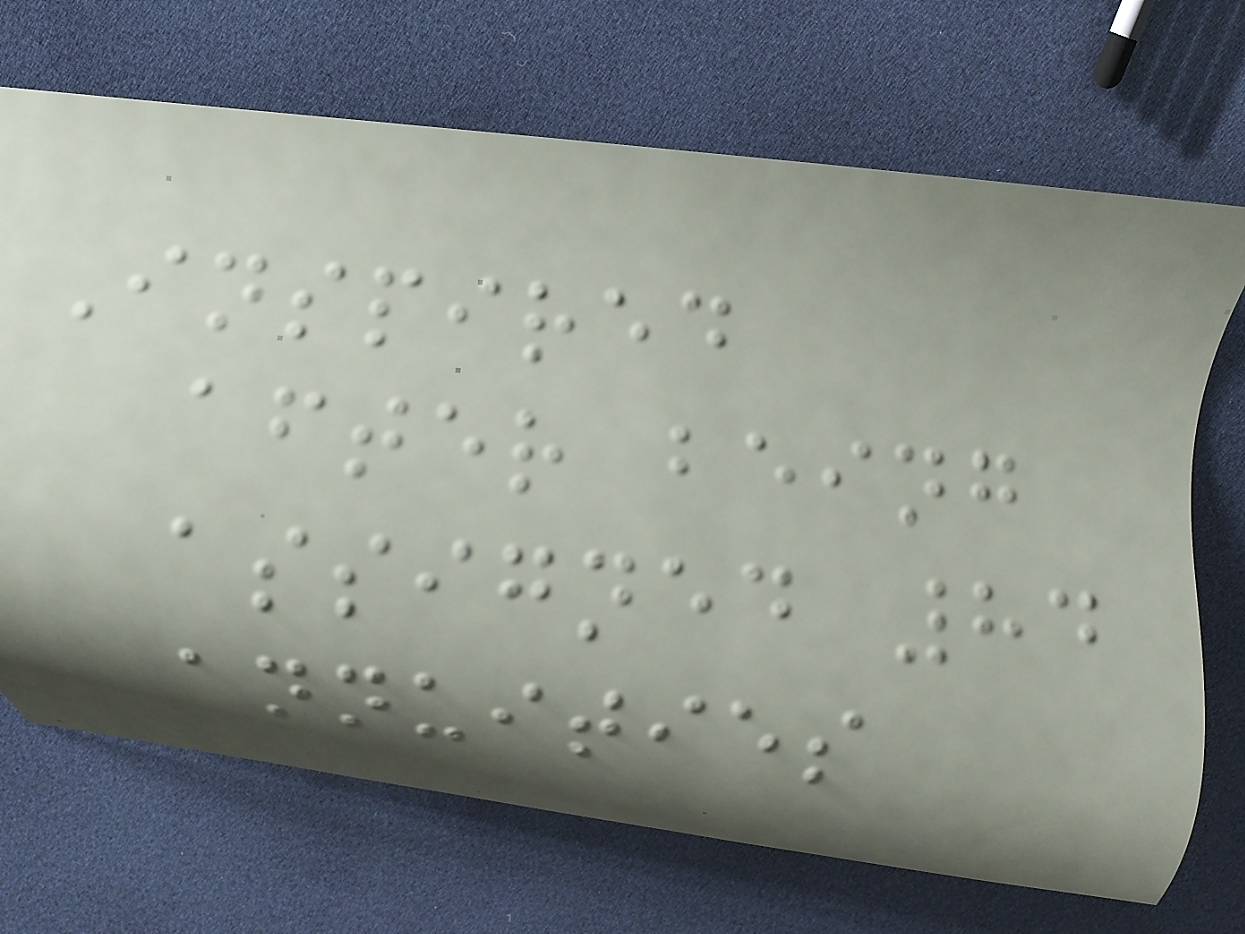Inspired
after being
assigned 84
annuities
